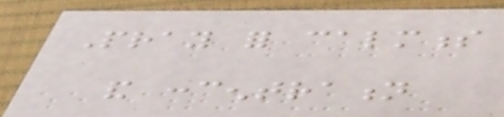Pray for calmness
and concentration
